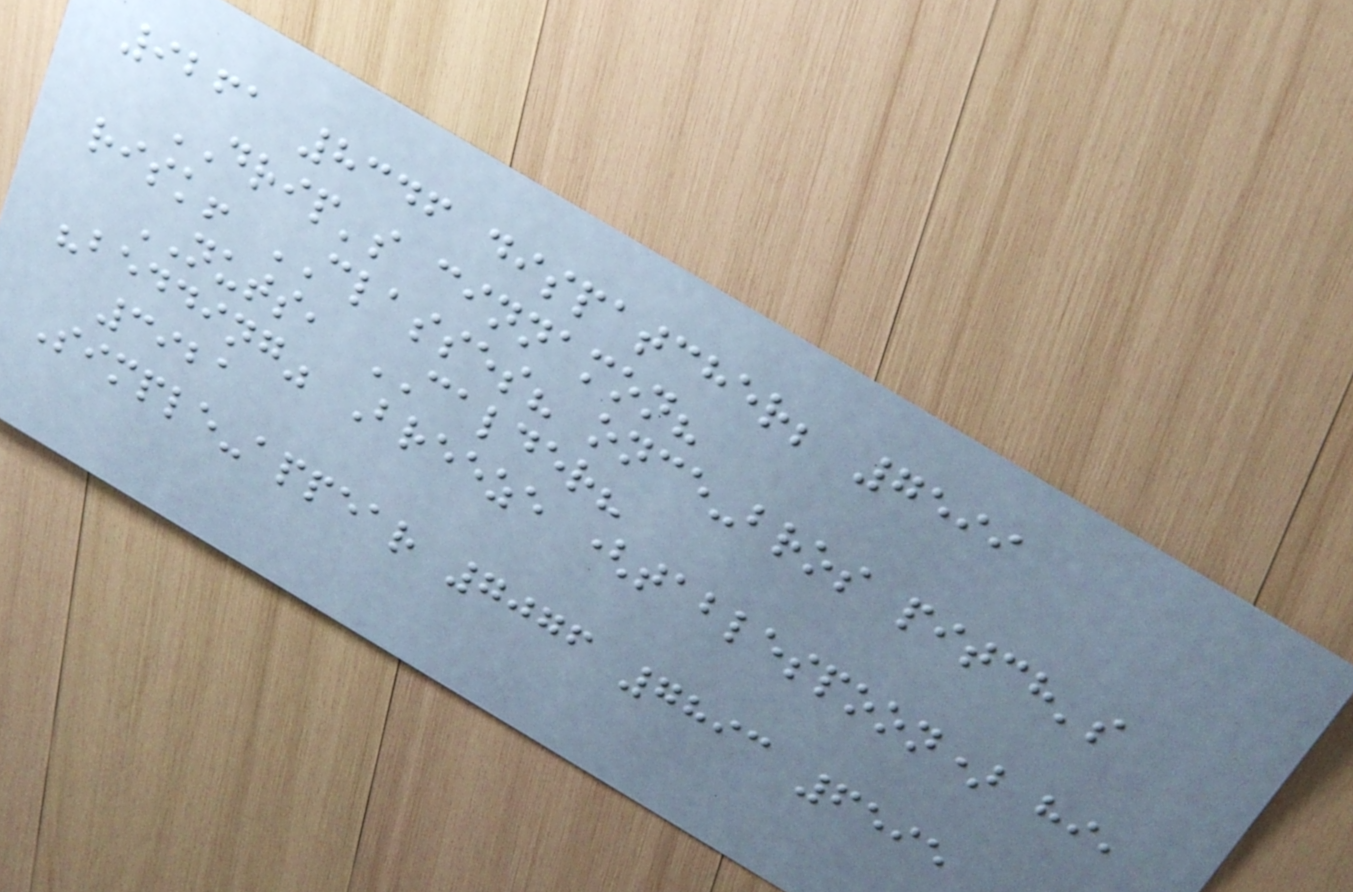9261 8346 dispatcher; 7599
DRIP's cinnamon?
risk! CLASSES? once-bros pitch's
NUTS, CALDER?
"bedding" Breeze (tablespoon) hi,
3921
Simple-appear 7076 7893 6595
